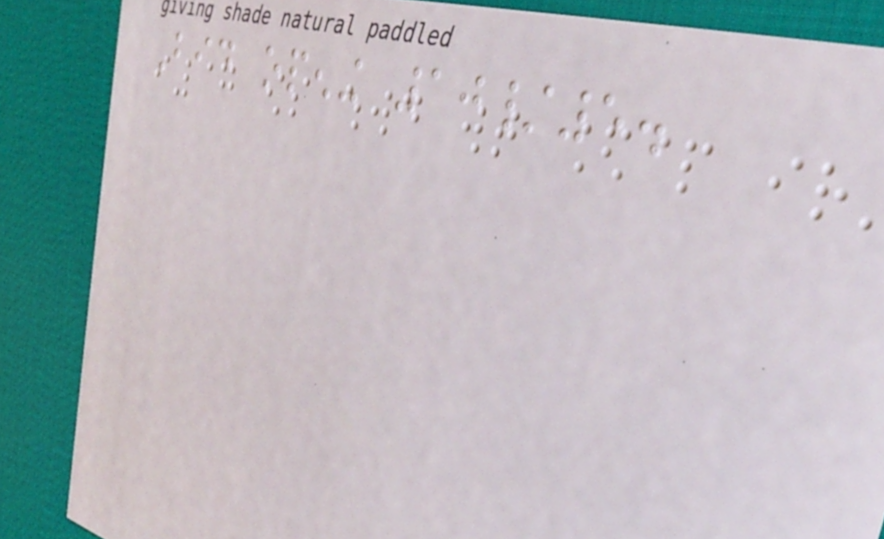Bid opening 10/5.
